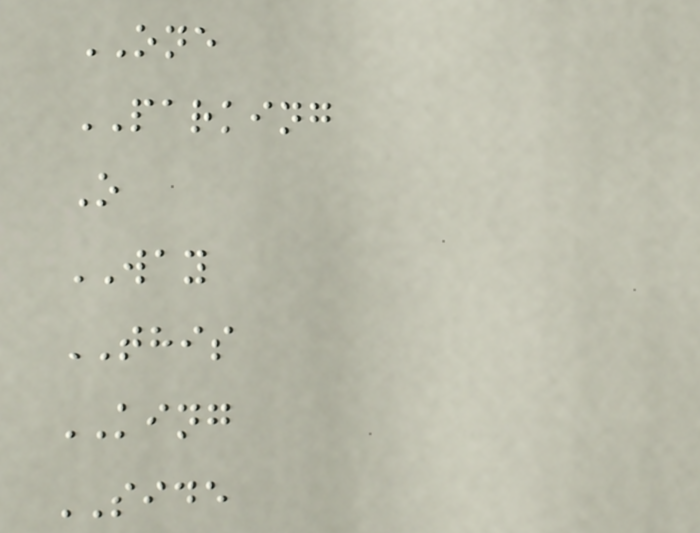ONE
PARKING
O
WAY
THIS
KING
SIDE
